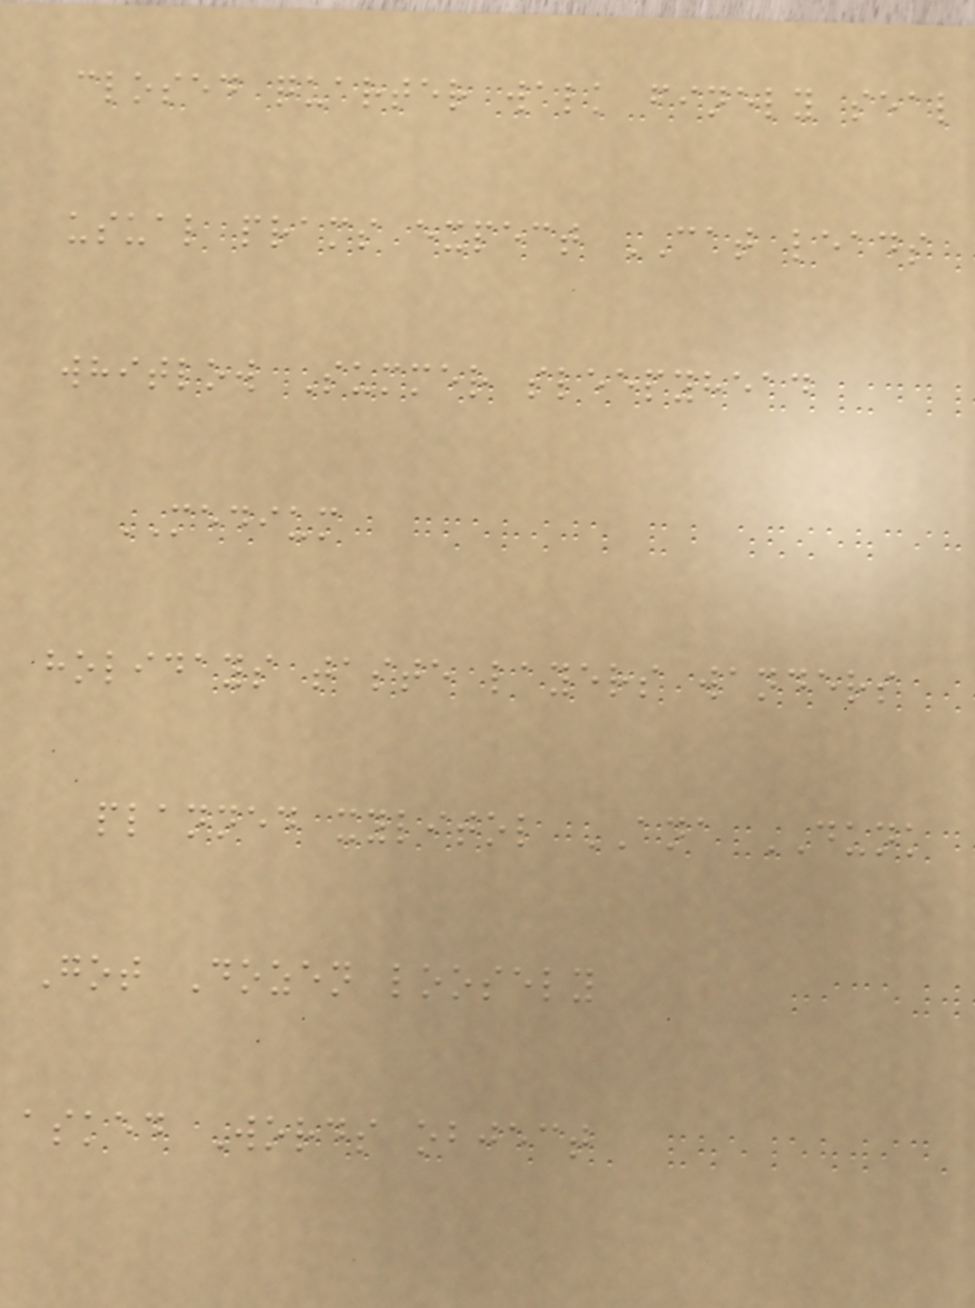closed quarter walk finely seal
usual prams expect CAT leads
whitlow Summer sleepyhead
MEDIUM
holidays taste layers wanders
planned xylitol ANA DUNK
Got Dozen loosely
asked Words object
